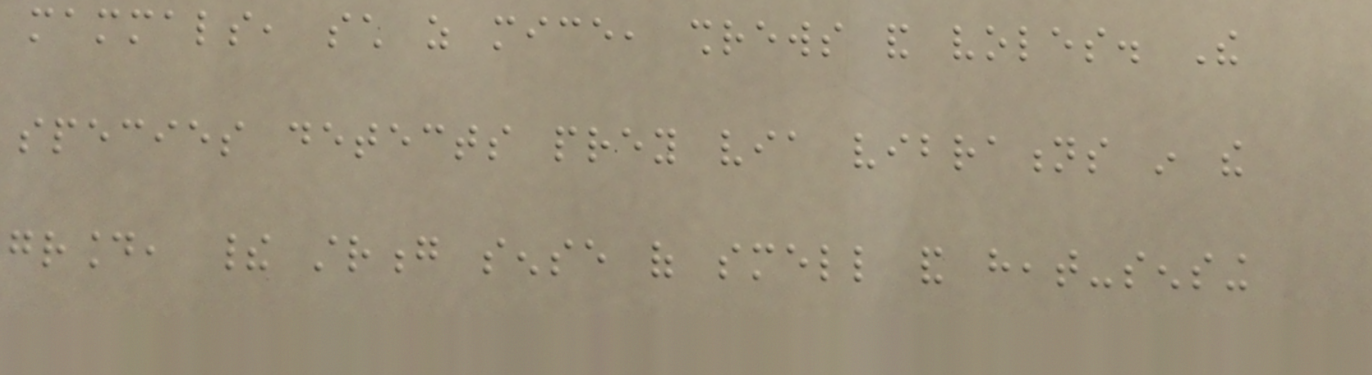mammals, such as mice, shrews and voles. The
species detects prey via vibrations in the
ground, their strong sense of smell and heat-sensing
